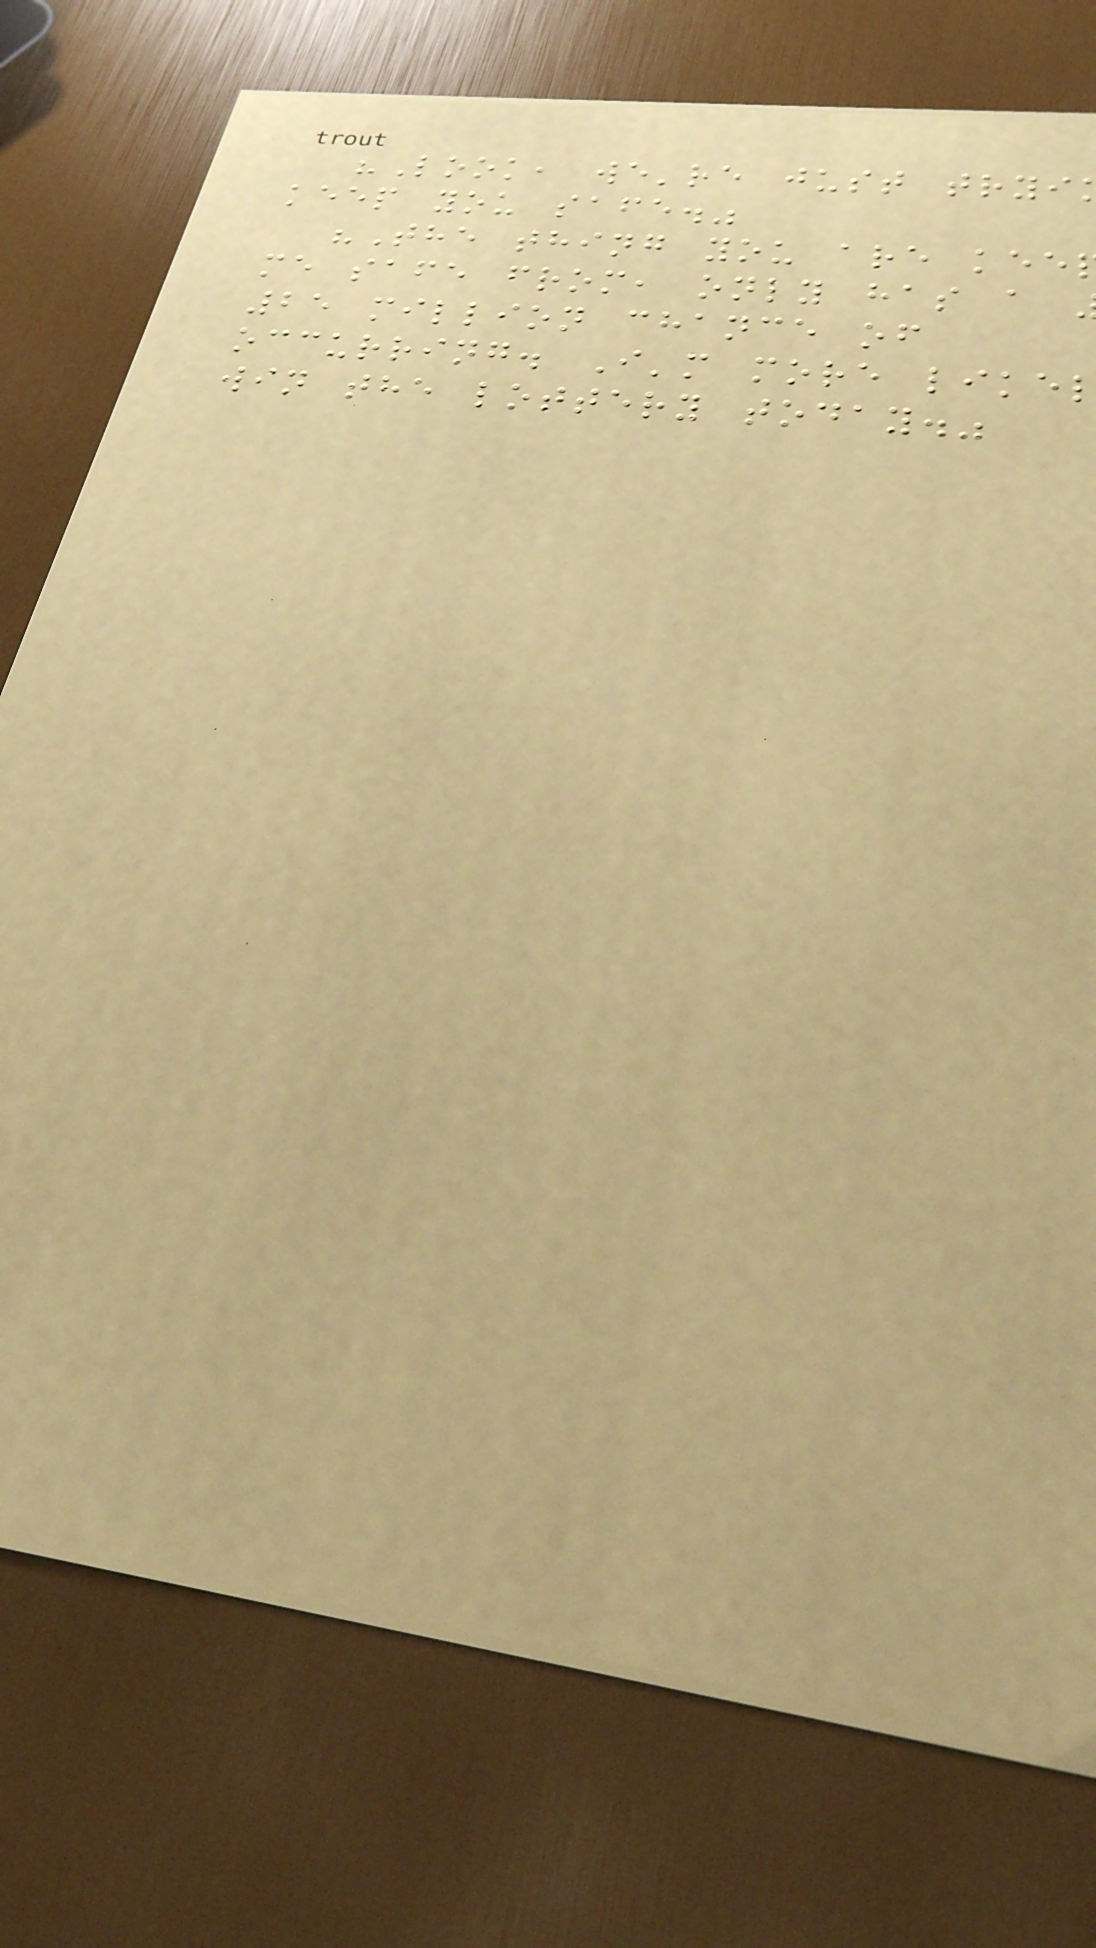"Look, we're just tryi
keep you safe."
"The thing you are kee
me safe from, only has a
25 million chance of
occurring. I'm more like
win the lottery today."
